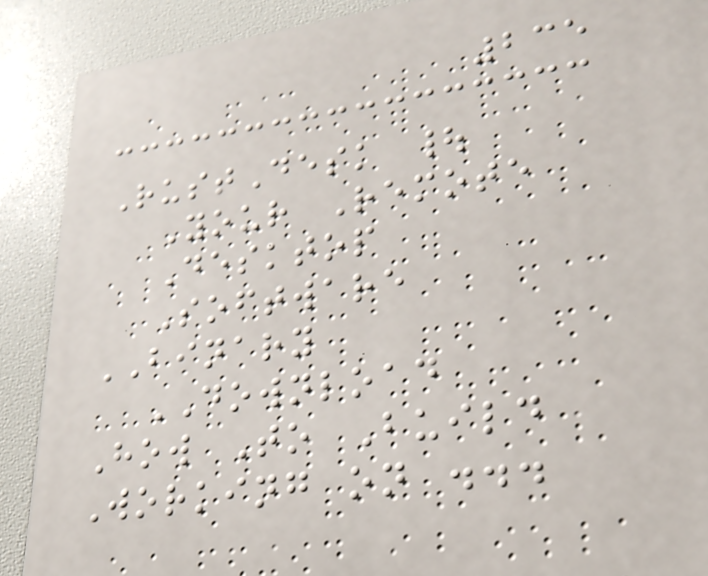235
RustDesk |
Your Remote
Desktop
Software
BINARY
DOWNLOAD
How To Build
Working on ...
